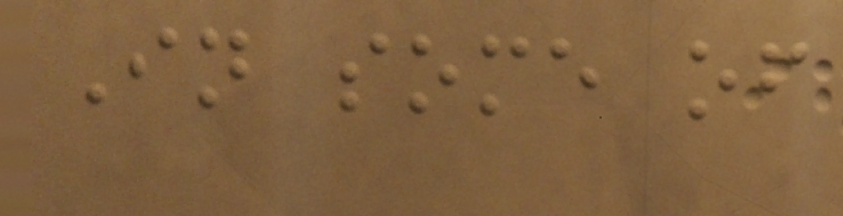In some of
